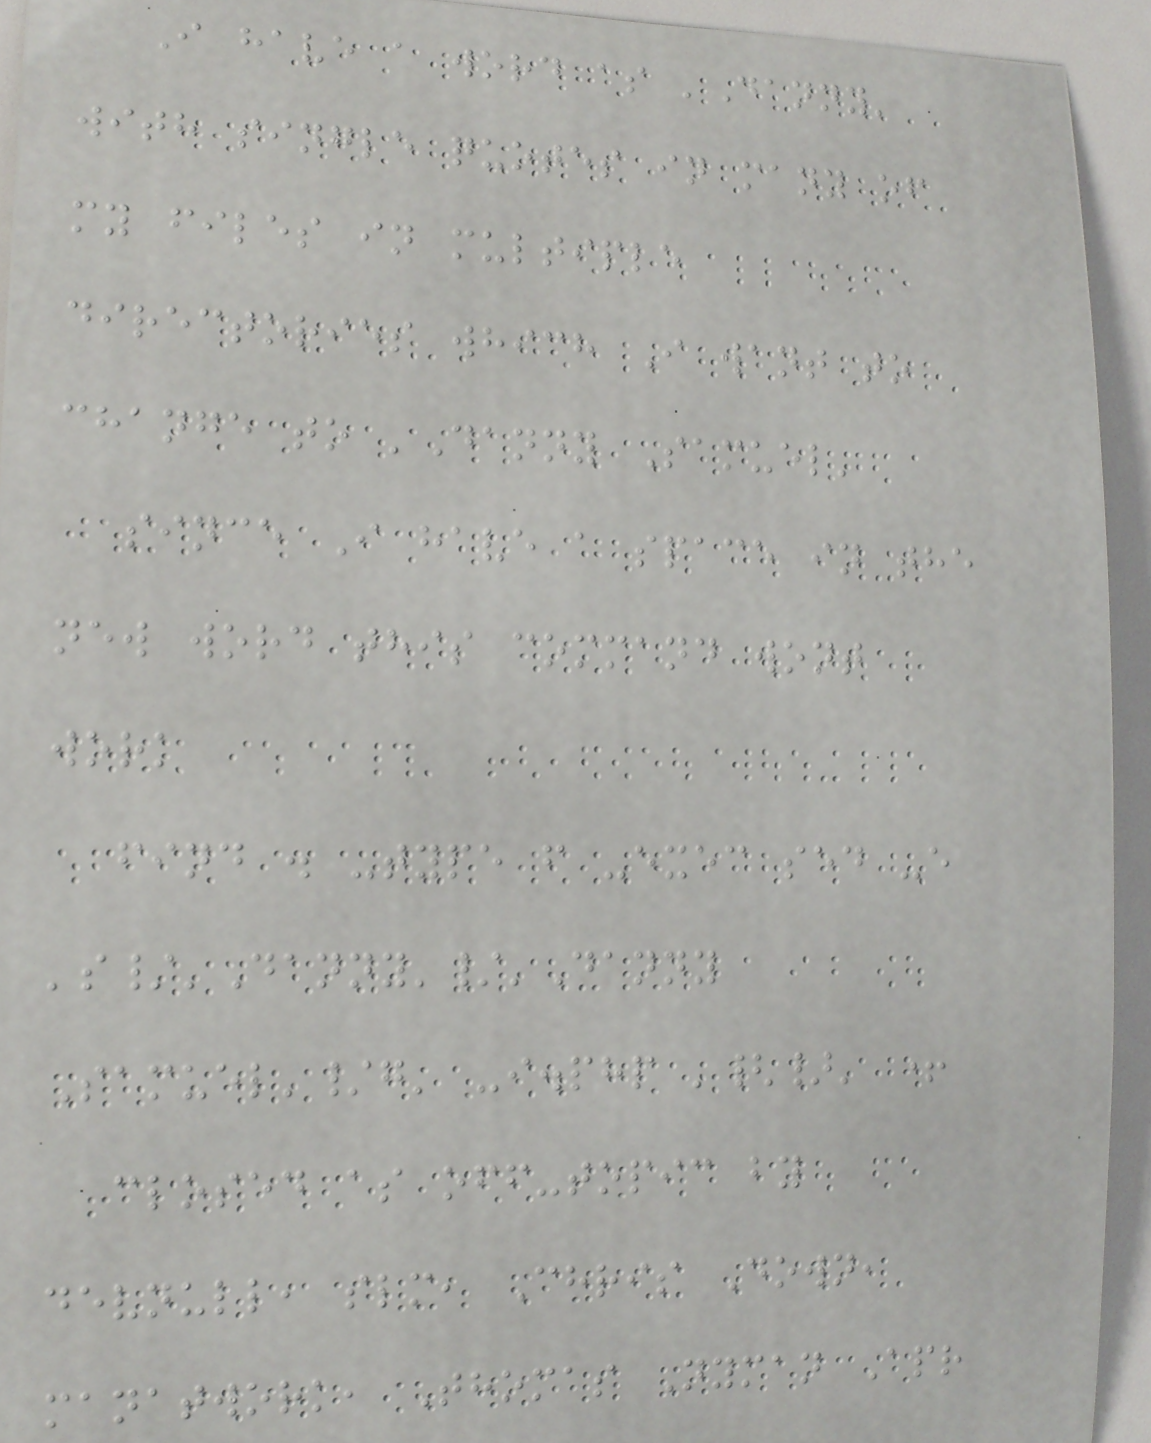I have a word as 'Danny'
with single quotes in many of
my files in multiple
directories which I want to
change to 'Danny Samuel'
since I have a space in the
new word this command wont
work
find . -type f -exec sed -e
's/'Danny'/'Danny
Samuel'/g' -i.php '{}' +
closed as off-topic by
devnull, slm, Chris Down,
manatwork, Thomas Nyman Apr
